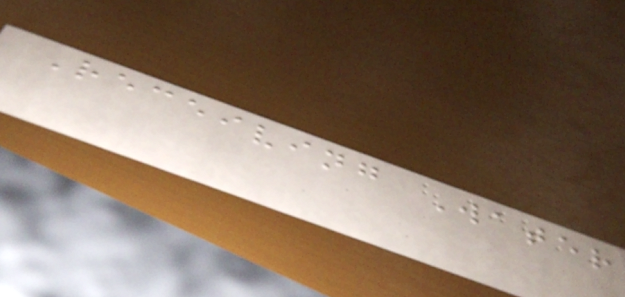Receiving Water
